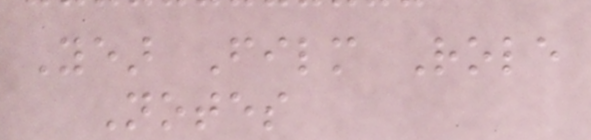Year Film Role
Notes
